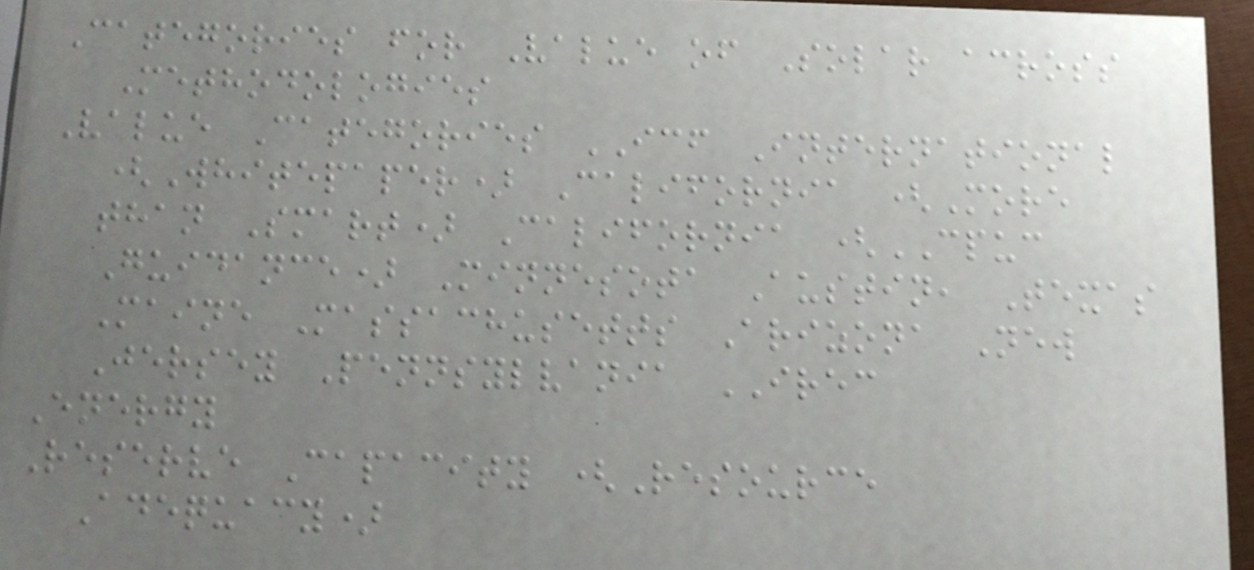Categories for Value of Solar across
Methodologies
Value Categories ICF International
(Whitepaper) California (More
than Smart) California (CPUC
Guidance) Minnesota Austin, Texas
Maine Massachusetts Arizona New
Jersey Pennsylvania IREC
Energy
Reserve Capacity (Resource
Adequacy)
